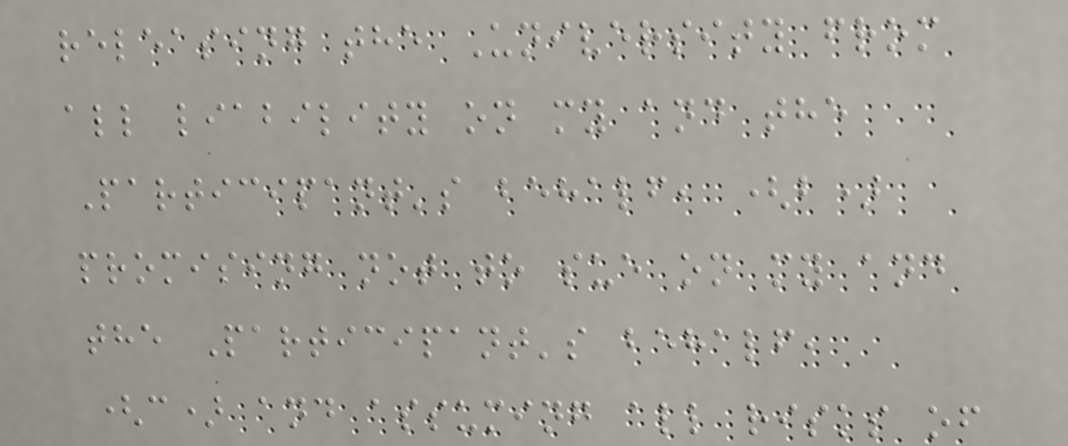releasing the University from
all liability on my and the
Participant's behalf, (b)
promising not to sue on my and
the Participant's behalf,
(c) and assuming all risks of
